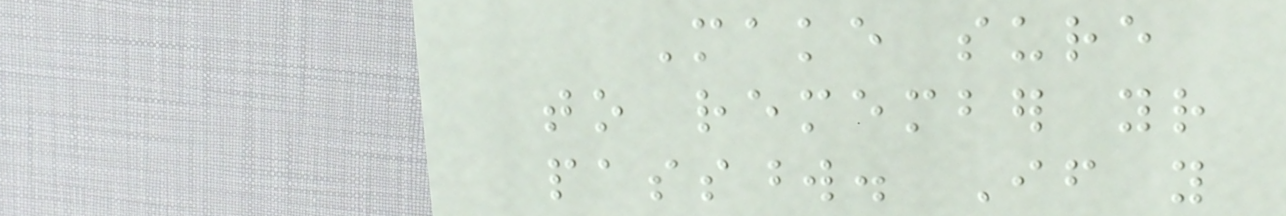Make sure
to remember your
password. If you
